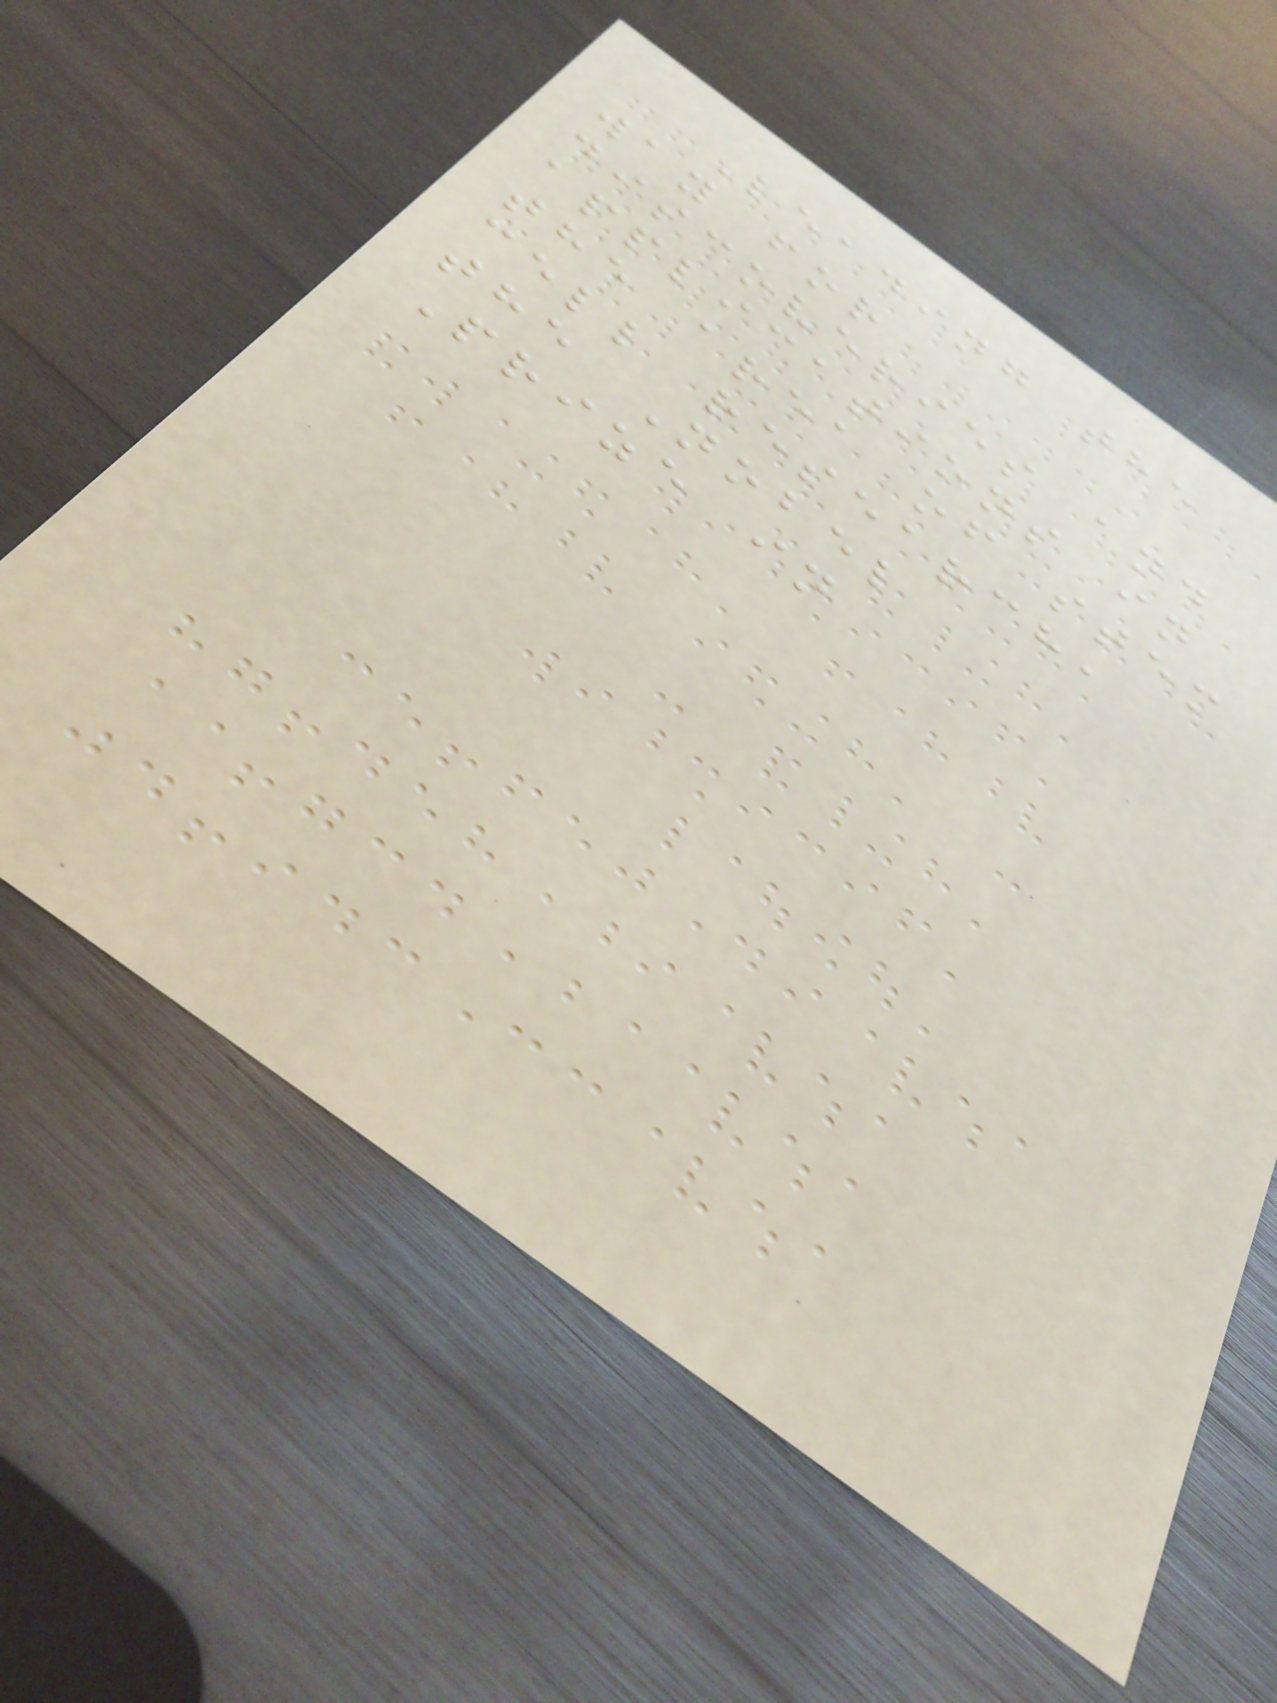Leading the
way for
discoveries and
applications in
the area of stem
cell research,
the Nobel
Prize in
